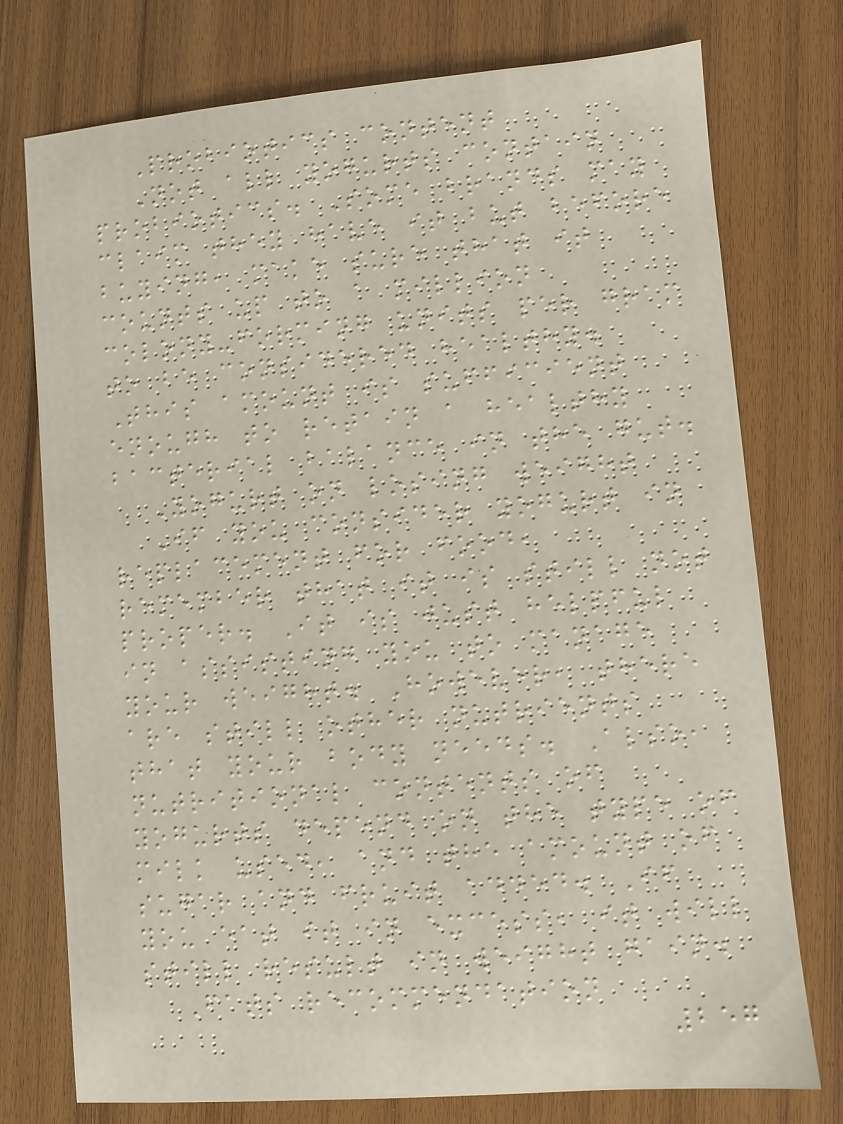Probiotics content
Not all yogurts contain
probiotics. Some brands may
claim they have it but before
buying, make sure that it
counts up to a million
colony-forming units per gram
to be considered healthy.
This amount is sufficient
enough to retain a healthy
bacterial balance in the gut.
Yogurt on losing weight
If you consider yogurt in
replacement for food,
remember that it is still not
proper. It is just helpful
in assisting you to manage
your weight. However, there
are still other nutrients
that your body needs. Also,
nutritional contents of
yogurts depend on the type of
milk used, and the amount of
sugar and fruit added. If
you eat it in excess, it will
still result in weight gain.
Fats recommendation
257
